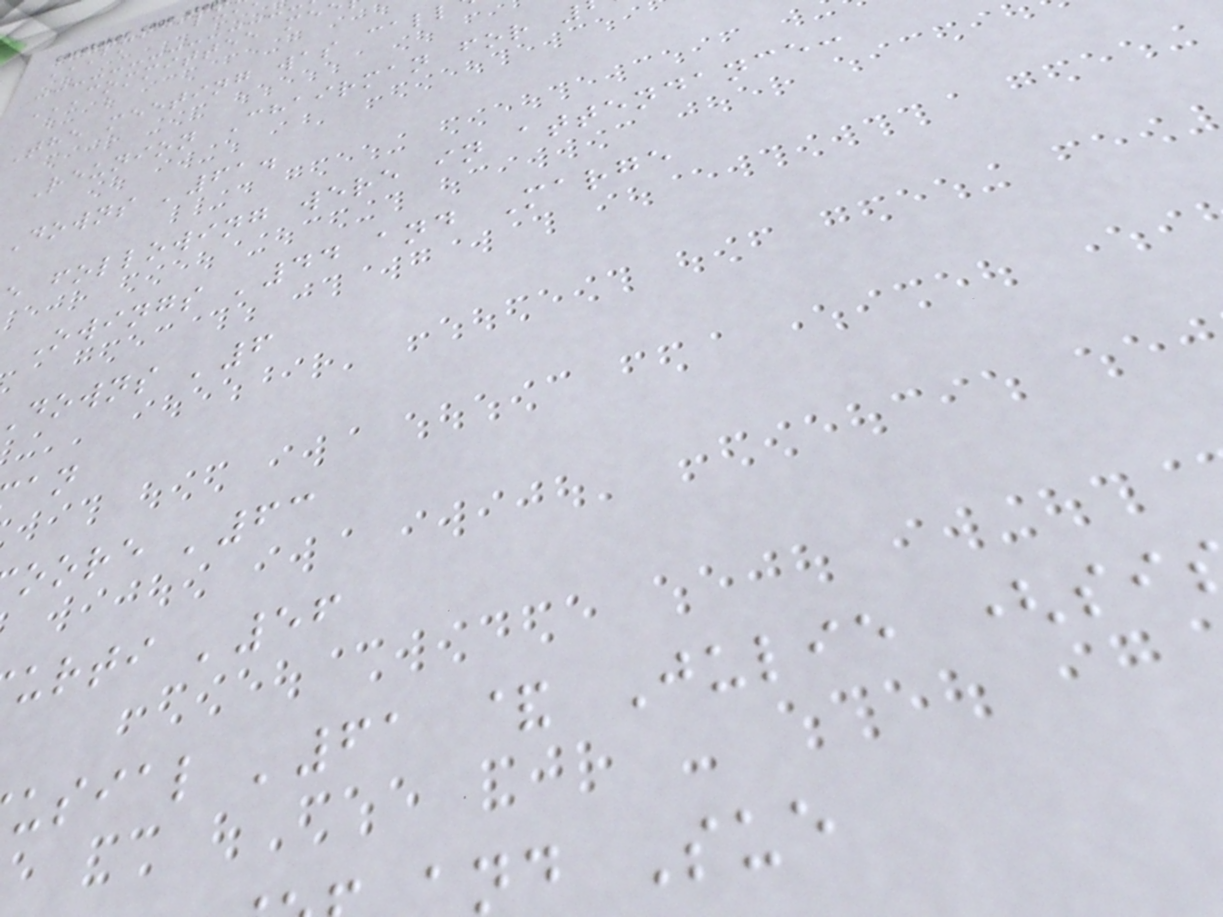The meeting was call
Reunion Chairman for
Downs '61.
e following were in attendance:
Owings '44 and Marge
downs '6
oore '63
urti '56
usial '61 & Julie (si
nd Sue
